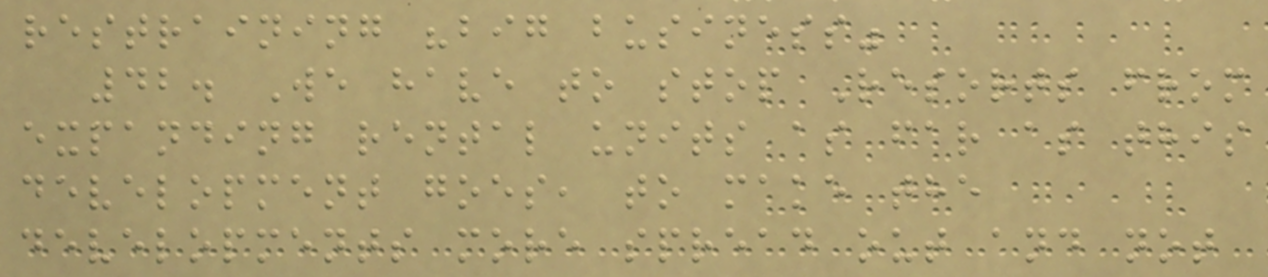restraining "big business"
42. We have to stop Resorts from
expanding rental units as far as this
development goes, to make the
developments more spread out and not
